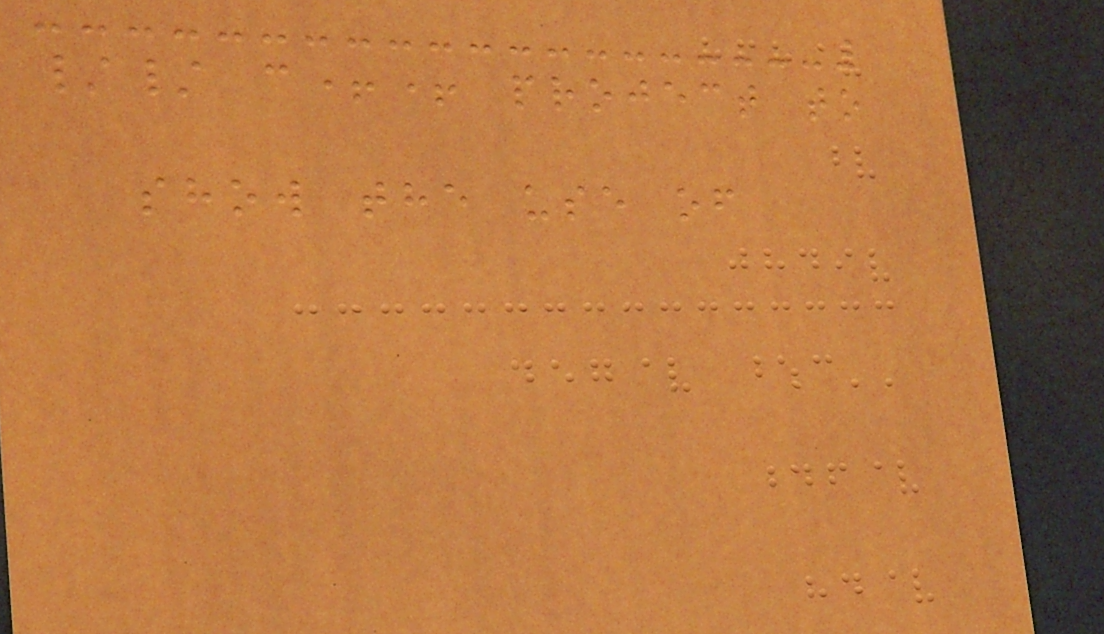// c++ project to
show the use of
